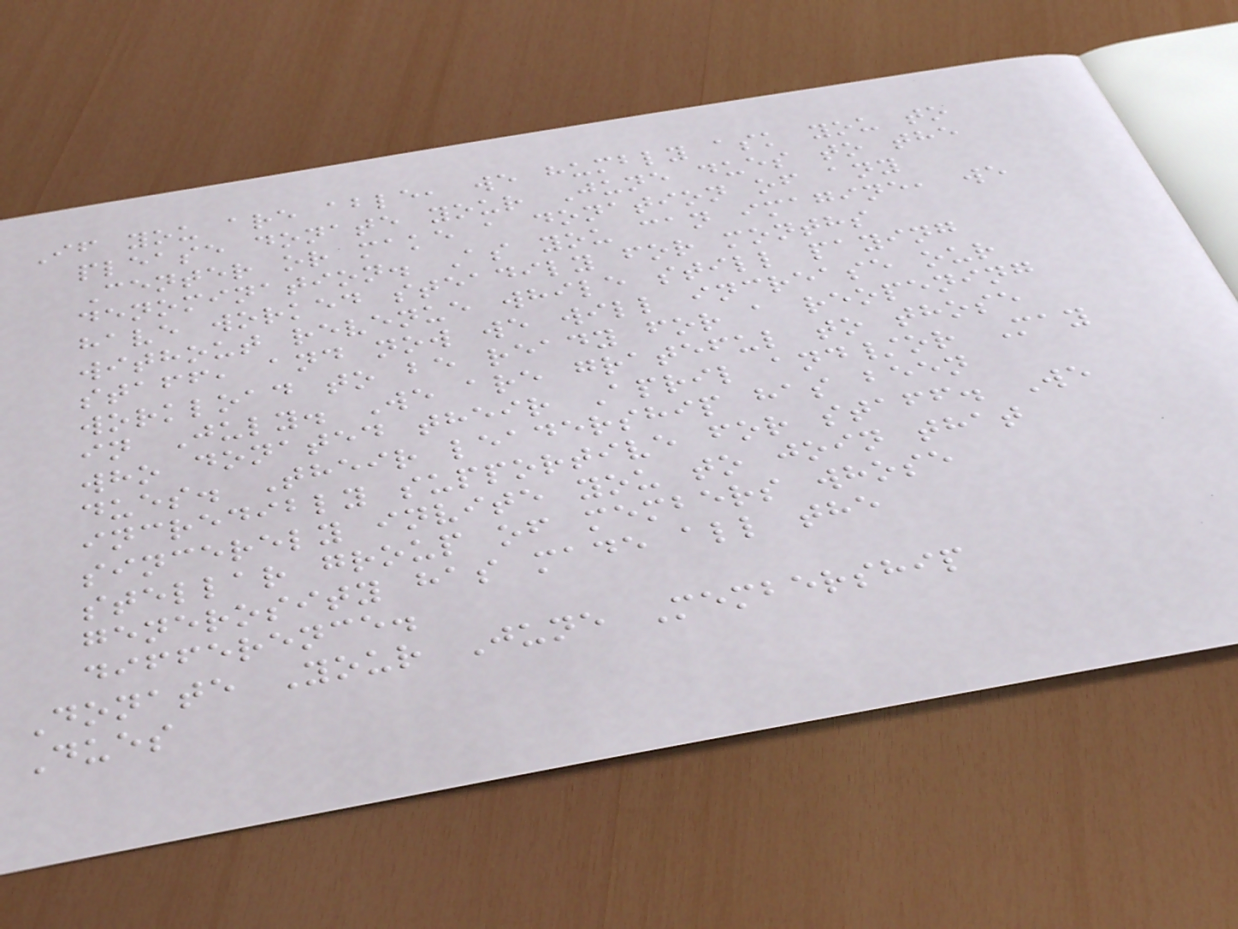If you are able, we humbly ask you to
please donate your June dues to the
Center or make a donation of any
denomination. As you can imagine, we
have worked steadily for months
without revenue while still paying
staff, and now we will increase our
workload to be ready for a reopening
in July. We are grateful to those
who donated their April and/or May
dues. Their leadership has been
incredibly supportive for staff. We
sincerely invite you to join that
stellar group of members whose
generosity has made all the
difference.
Donate Your June Membership
Dues
